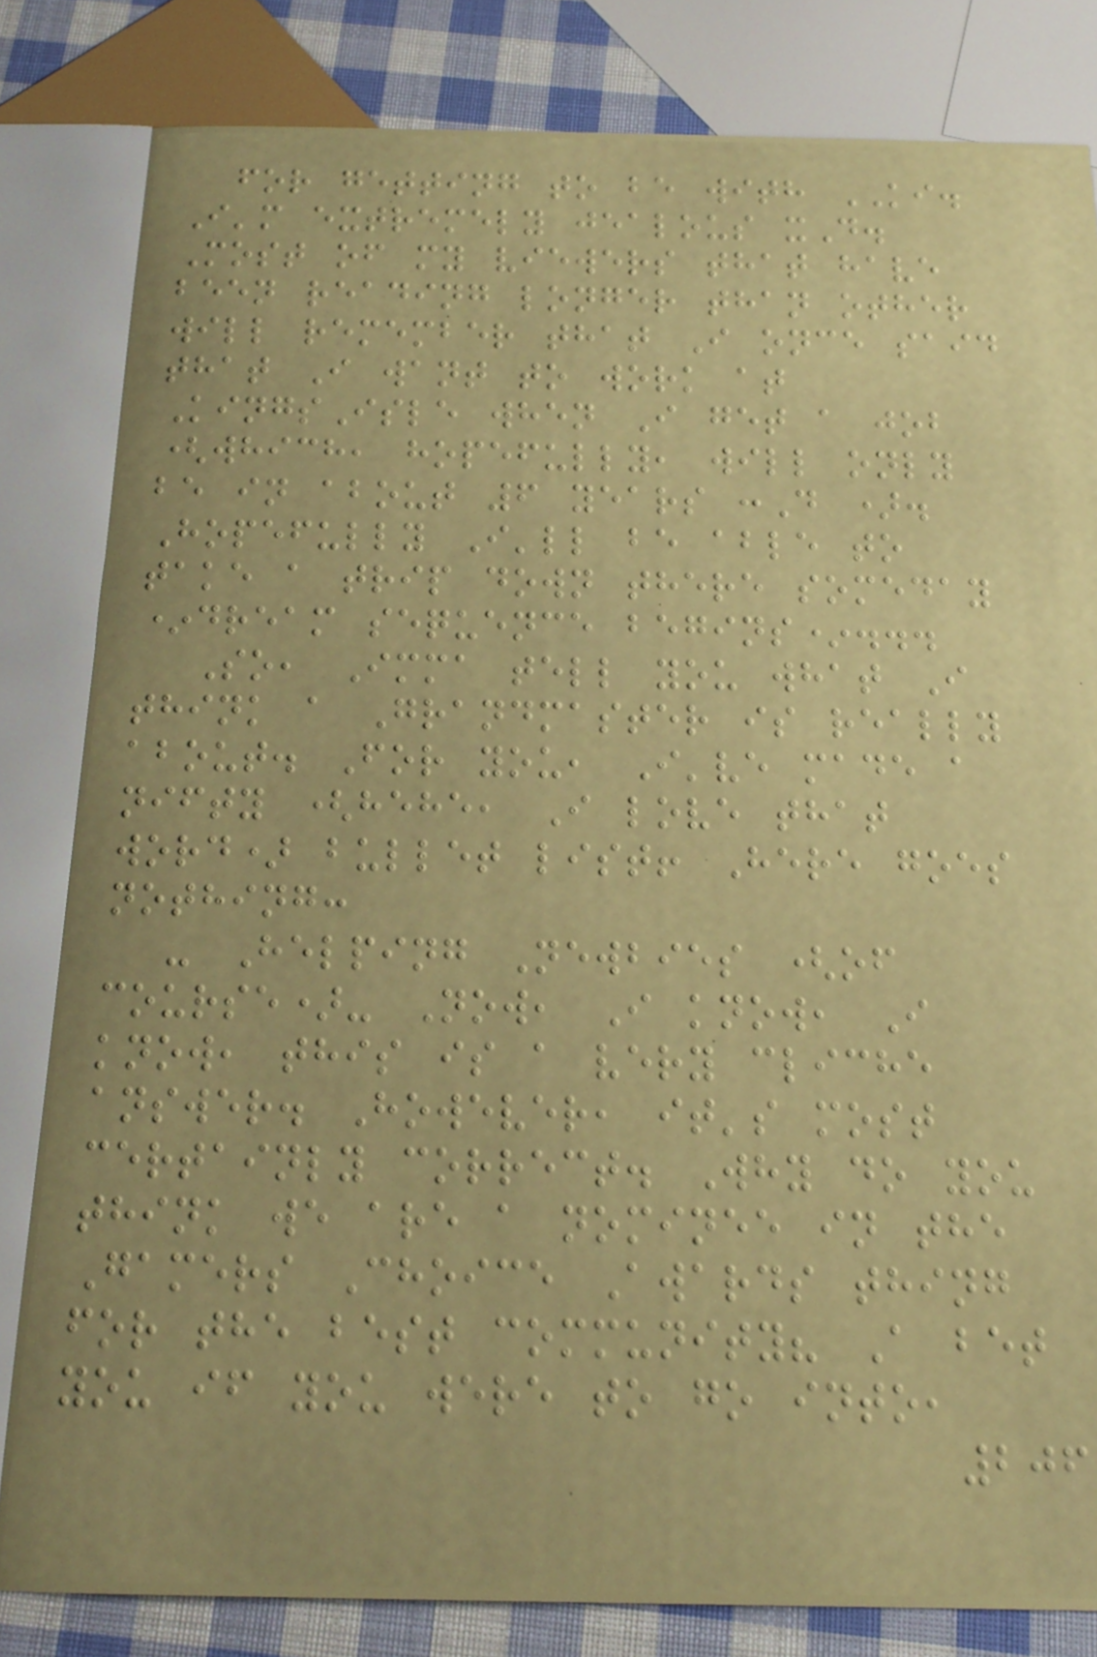for getting to be with KI.
I'm extremely jealous xD.
Most of my viewers that have
been reading longer than other
will remember that I once said
that I want to work at
KingsIsle when I get a job
(which, hopefully, will only
be in about 6 years :D ).
Hopefully I'll be able to
take a trip down there someday
*dream sequence begins*...
So, Imma tell you what I
think a Grandmaster is really
about. For you, I've made a
nifty (hehe, I love that
word) bullet list! Here goes
nothing:
- Helping Newbies (of
course)- Now, I know, I
know, this is a very cliche
answer. However, it's most
certainly correct. Why do you
think we are a nominee in the
Gamers Choice Awards thing
for the best community? A bet
you if you were to go into,
206
